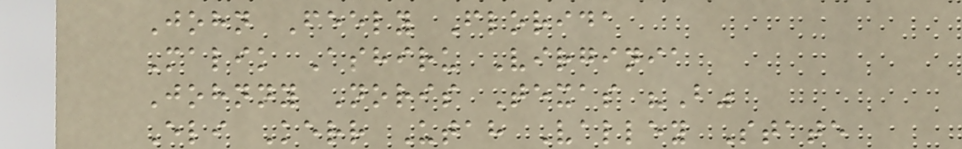John Feely Florida
Malik Ashiru Virginia
Johnny Noris Texas "B"
Eli Kerr Utah Valley State
